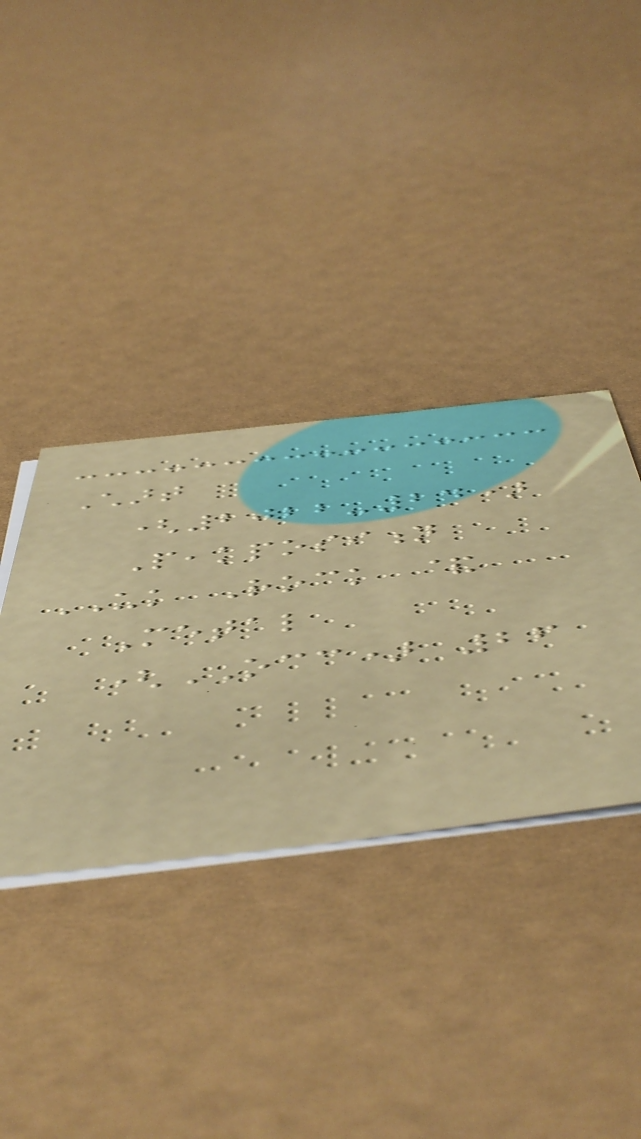Chart
(2022-24)
Peakposition
UK Rock &
Metal
(OCC) 26
